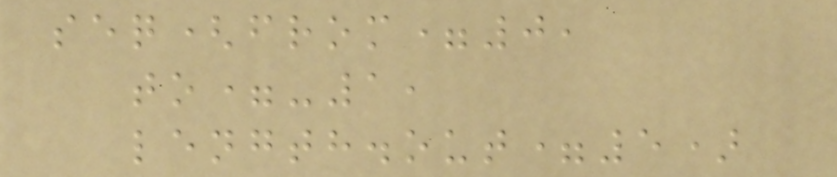seq(from=0,
to=-1,
length.out=5)
